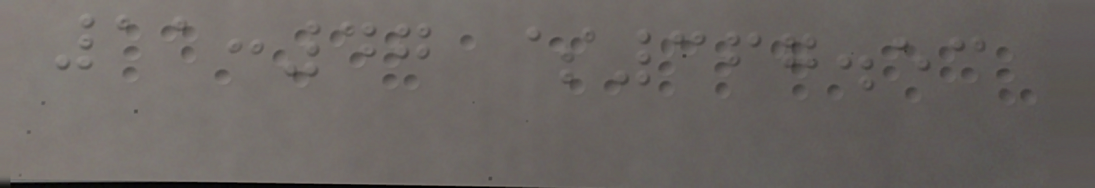11:47 $367.53
